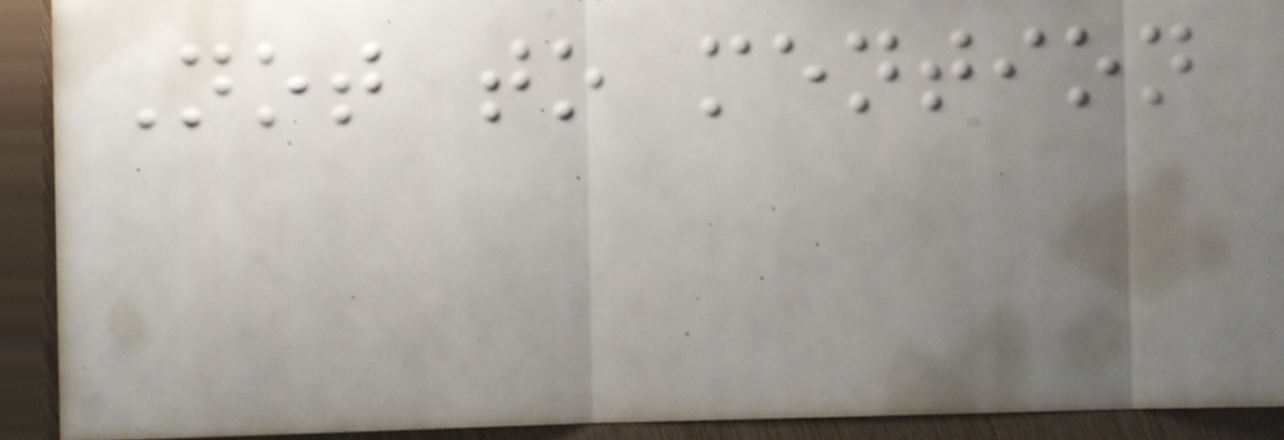Not to mention
